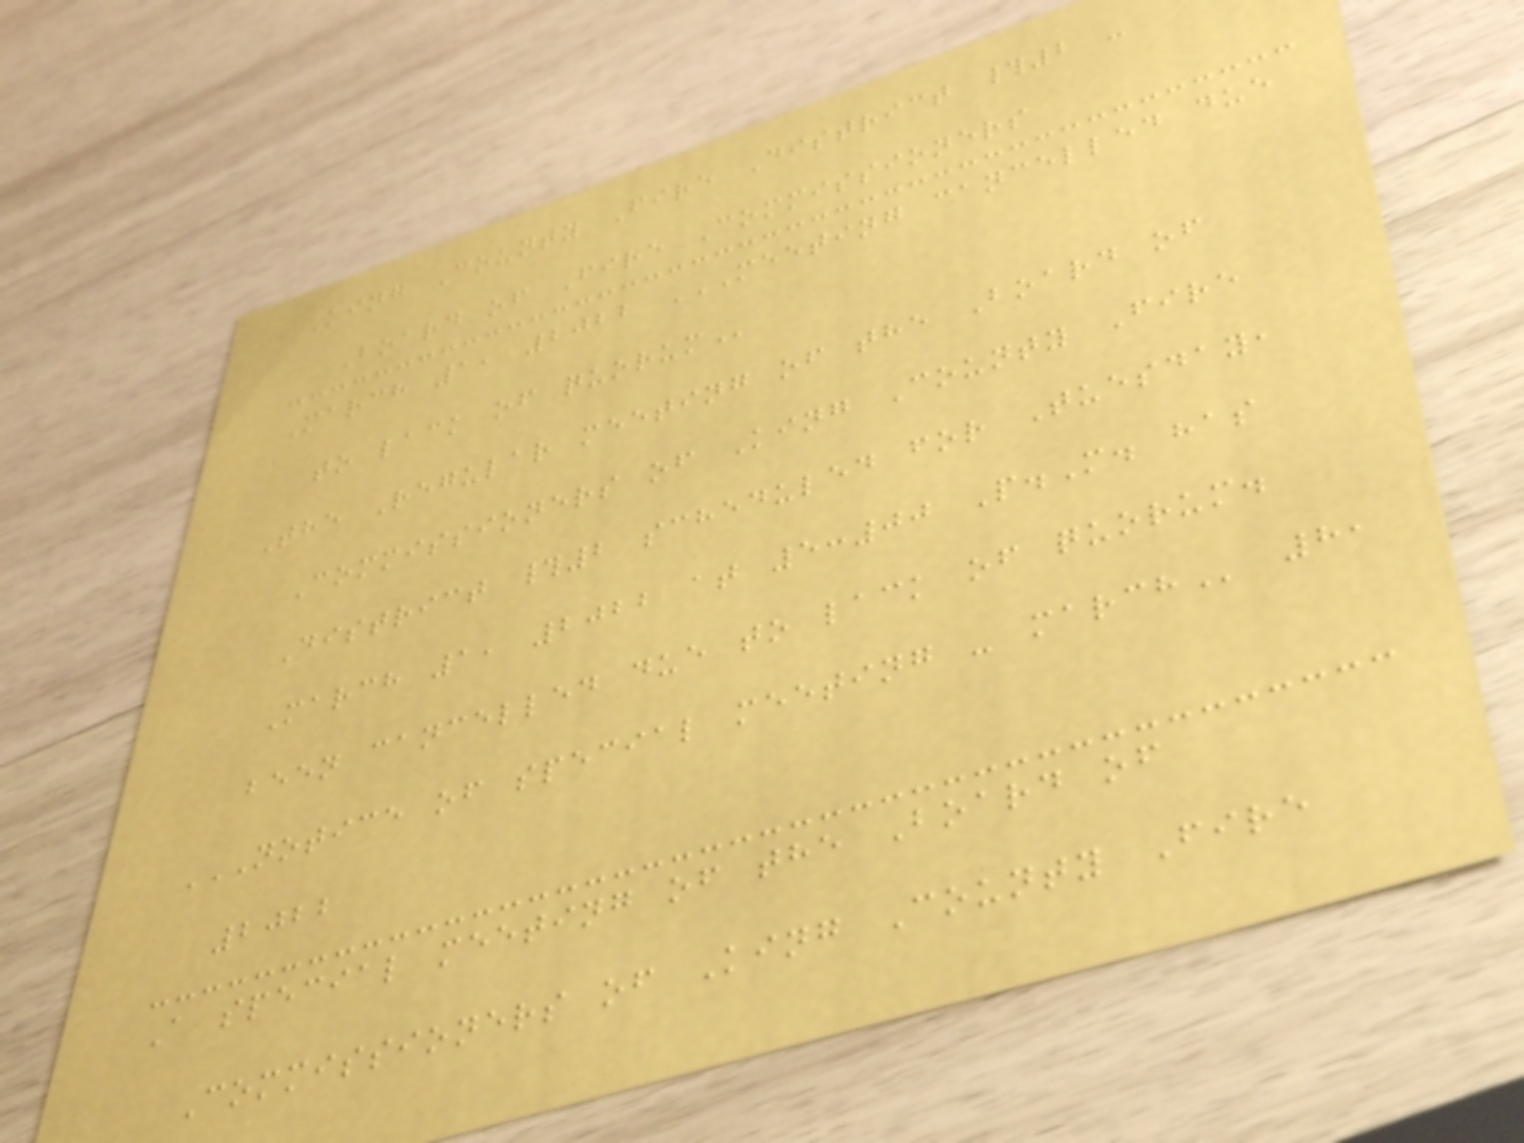King County Fire District #2 -
Board of Fire Commissioners
March 1, 2022 MEETING CANCELLED DUE
TO LACK OF QUORUM
The Regular meeting of the Board of
Commissioners of King County Fire
District #2 scheduled for Tuesday,
March 1, 2022 at 5:00 P.M. has
been cancelled due to lack of quorum.
NOTICE OF SPECIAL MEETING - MARCH 8,
2022
A special meeting of the Board of
Commissioners of King County Fire
